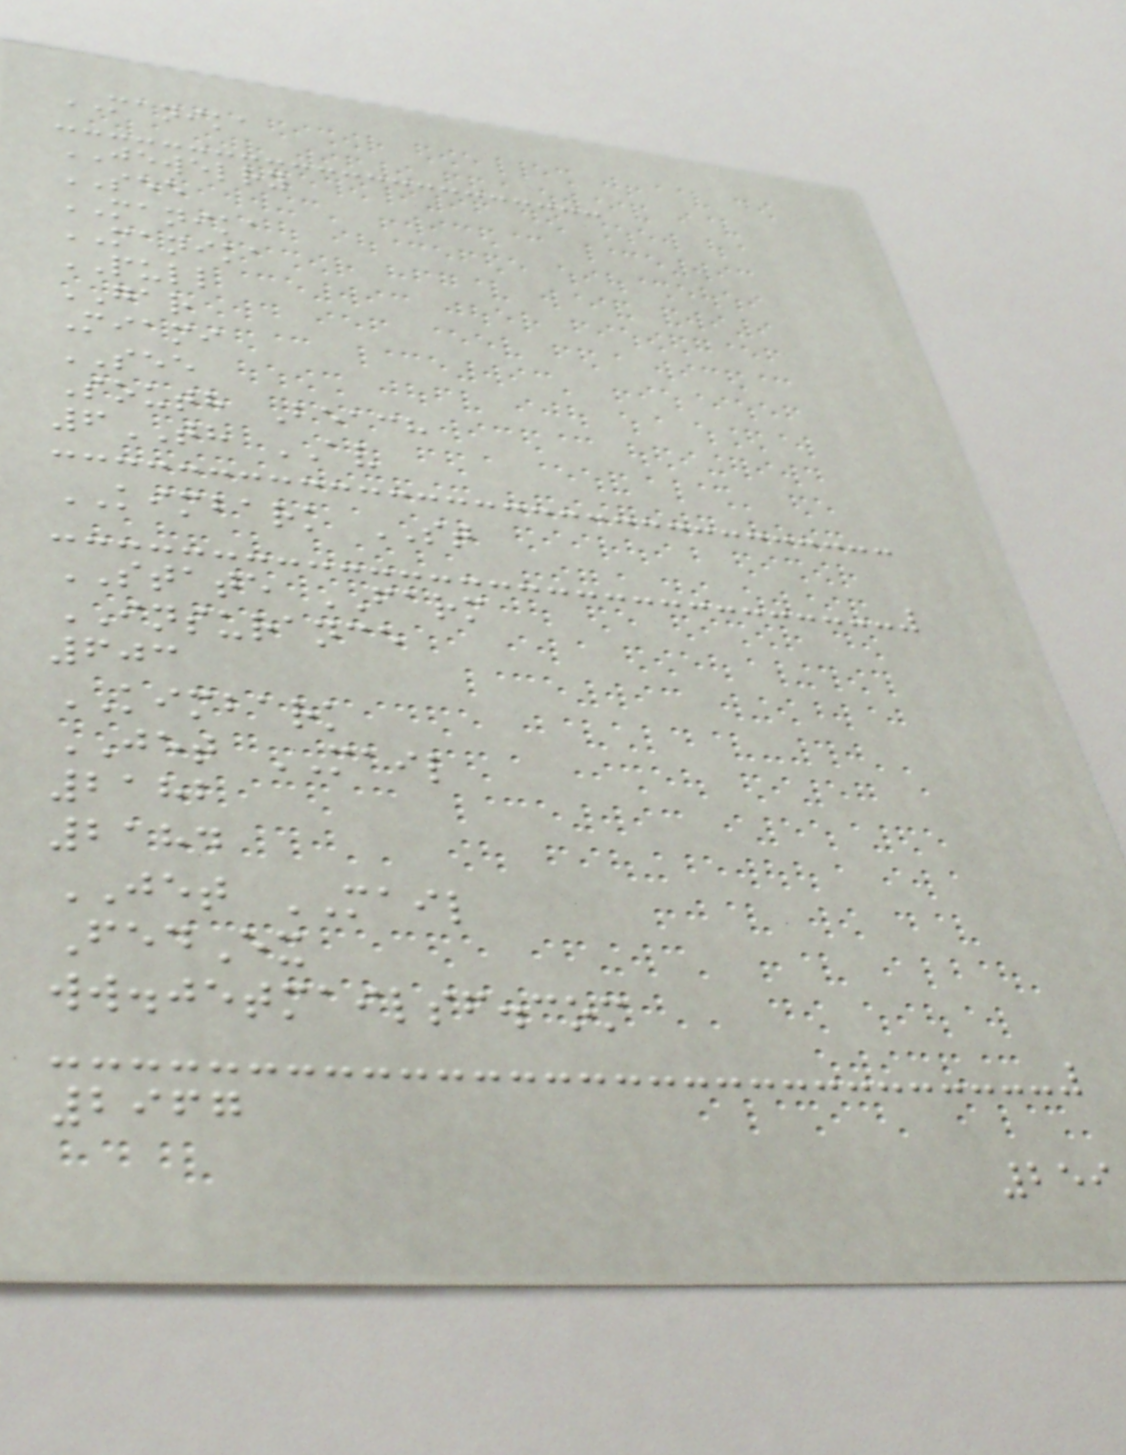MANIKA
JEWELRY
SEE
MANIKA
MANIKA
PULL
GAR
Miami
SEE
South Beach
6TH AV
KIMBARK ST
STATE FARM
INSURANCE
603
KIMBARK
JET MAIL
2182
2184
JET MAIL
FedEx
ww.jetmailsf.com
2967
259
